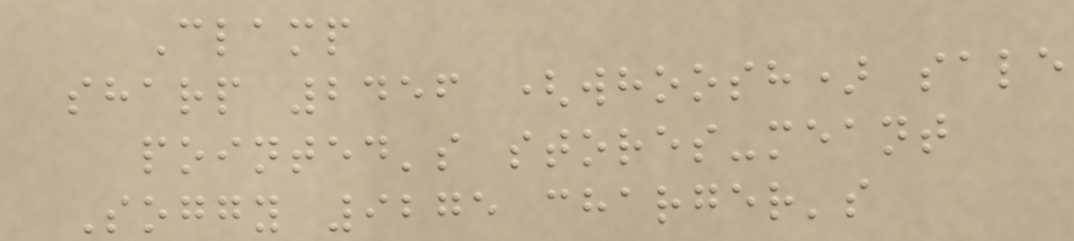Clamp
sharp 2456 (whoosh) sale
pointed's stores-meant
Soggy 9275 charger's
